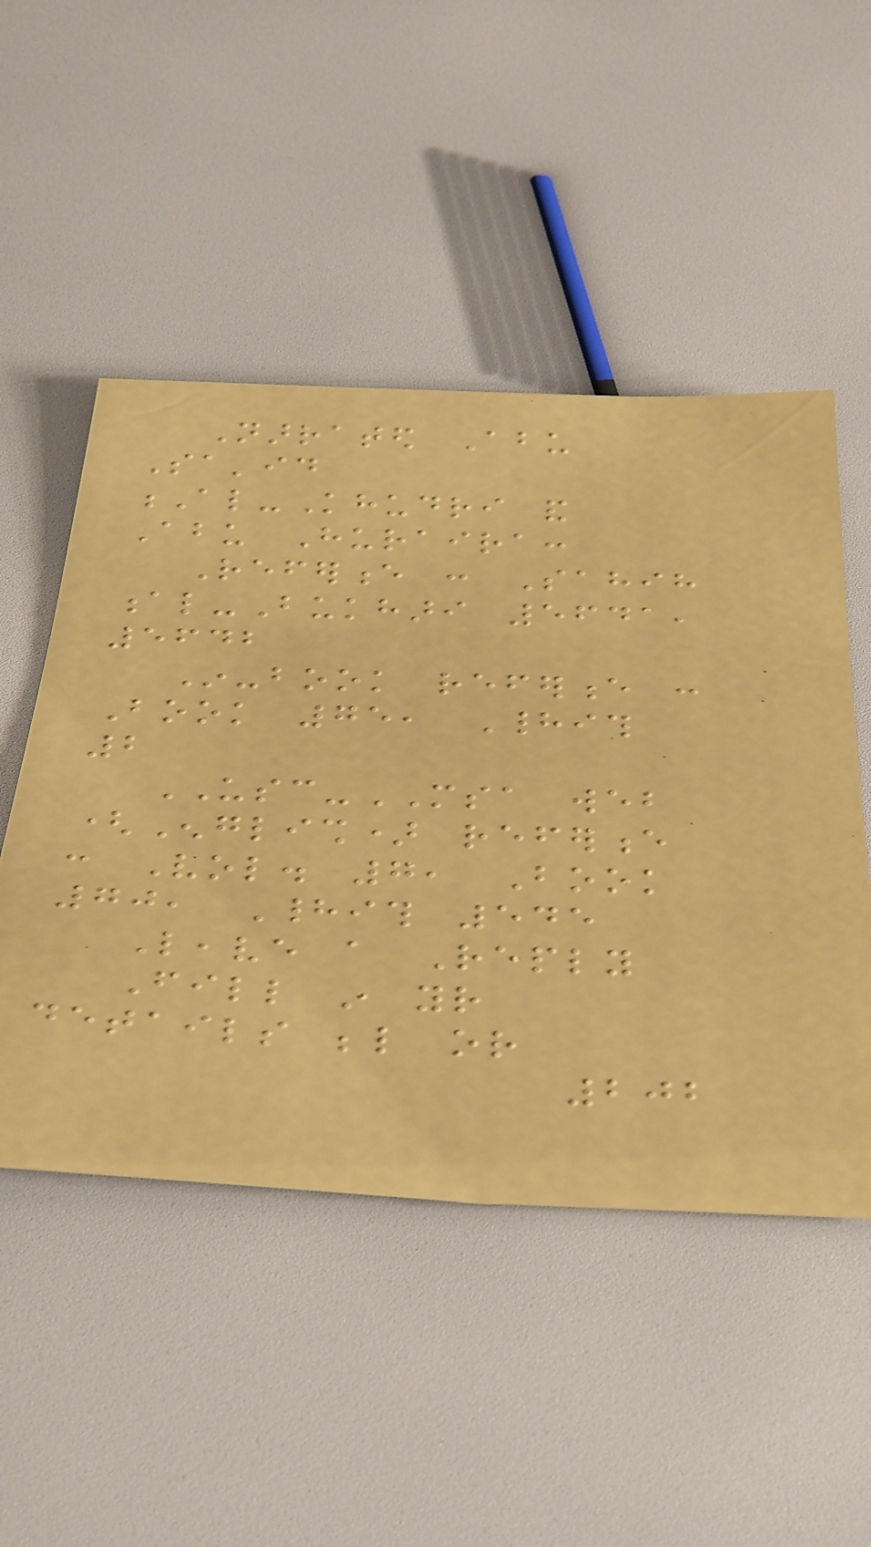Narrated Abu
Sa'id
Al-Khudri and
Abu Huraira:
Reference : Sahih
al-Bukhari 5641,
5642
In-book reference :
Book 75, Hadith
2
USC-MSA web
(English) reference
: Vol. 7, Book
70, Hadith 545
Leave a Reply
Fill in your
details below or
202
